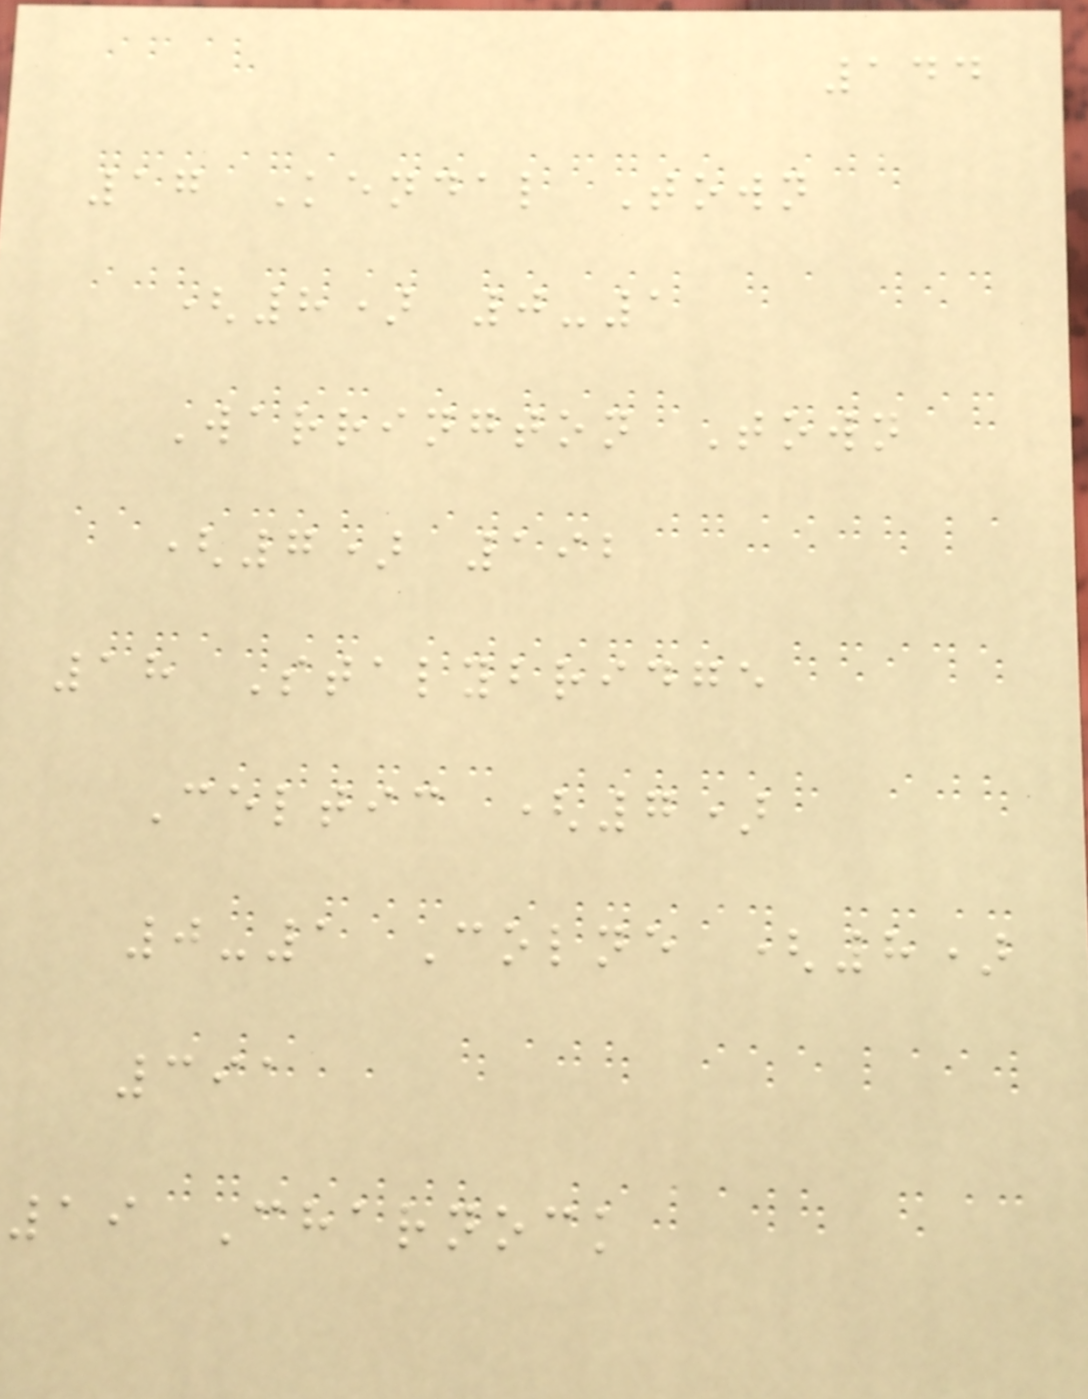144
17 Kendal Town
(8) 0-1
Warrington Town
(7) 192
18 Stalybridge
Celtic (7)
0-1 Colne (8)
391
19 Charnock
